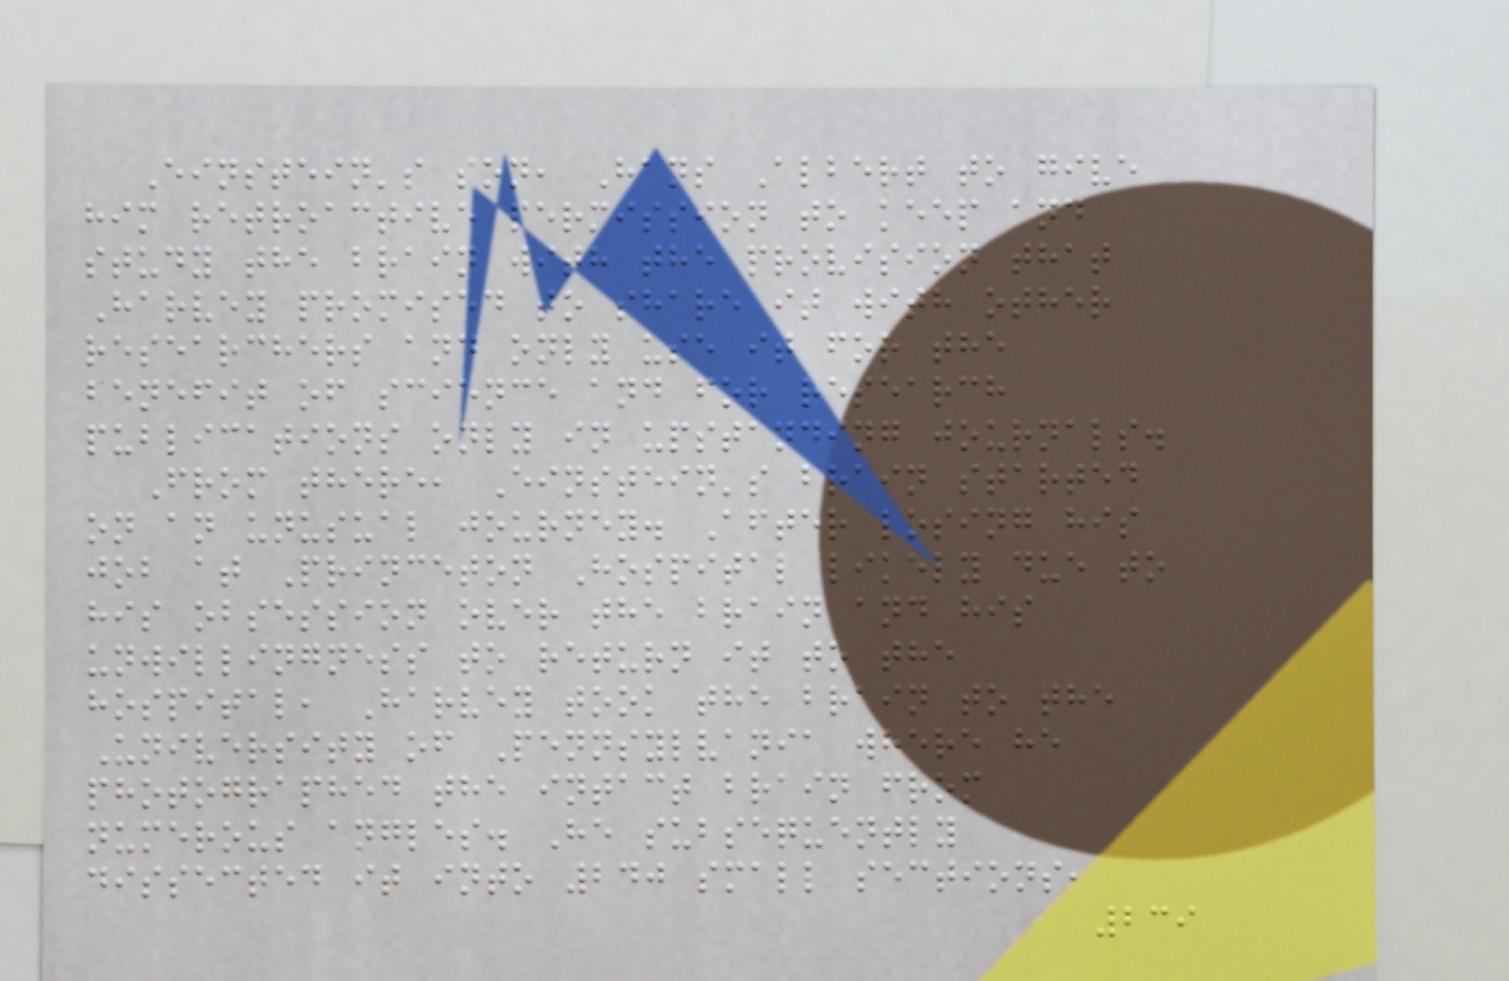Einstein's son, Hans Albert to give
him retroactive permission to keep and
study the brain with the provision that
Harvey promised to share it with other
researchers and only use it for the
benefit of science and for research
publications only in upstanding journals.
From there, Einstein's brain started
on an unusual journey. After losing his
job at Princeton Hospital likely due to
his obsession over the brain and his
unwillingness to return it to the
hospital, Harvey took the brain to the
University of Pennsylvania where he
photographed the intact brain from
numerous angles. He subsequently
dissected it into 240 small sections,
239
